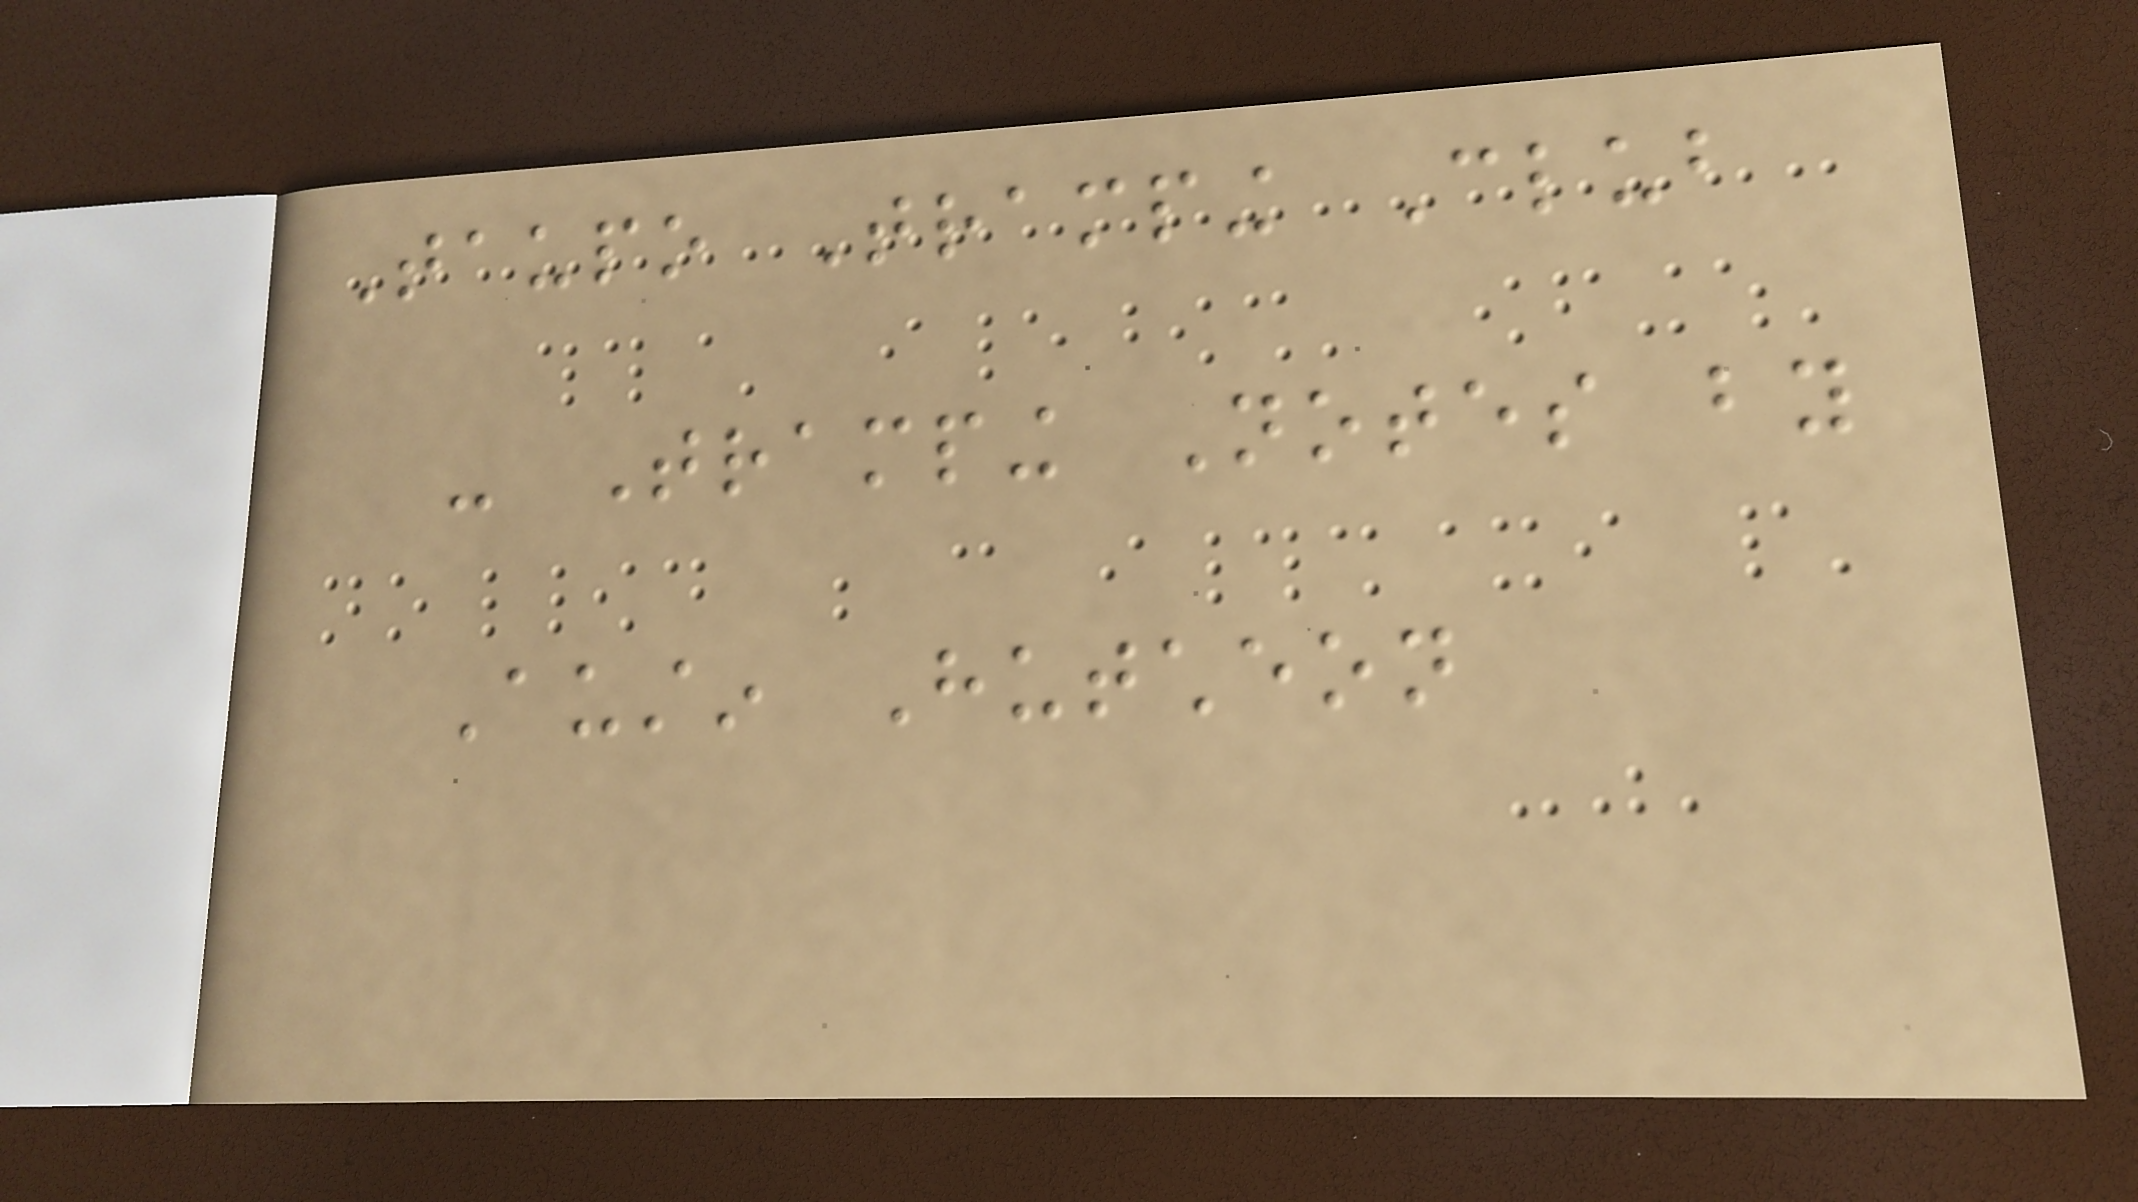Taupo Tramping Club
- Tramping Notes by
Austin Hutcheon
